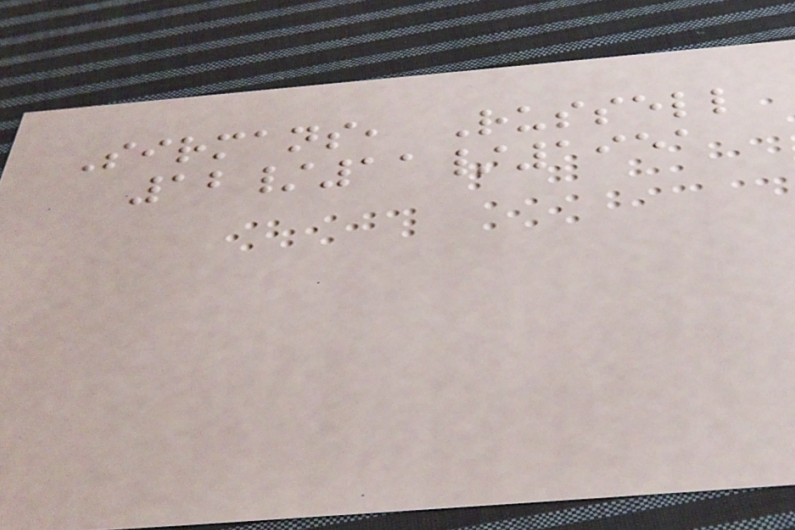Sirmans, Russell
12/11/1951
